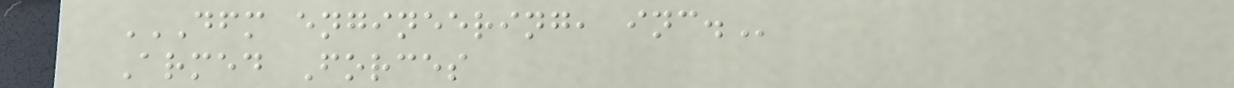DFM ENGINEERING, INC.
Armed Forces
